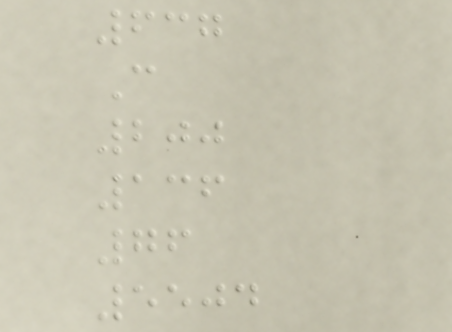637
C
200
136
76
5504
